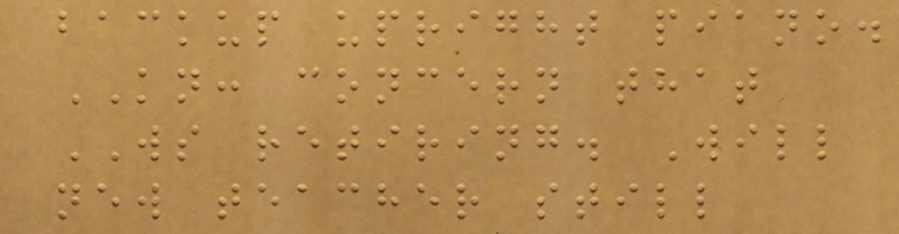backup upright piano.
KN: concern that
WS retiring. Will
new teacher still
